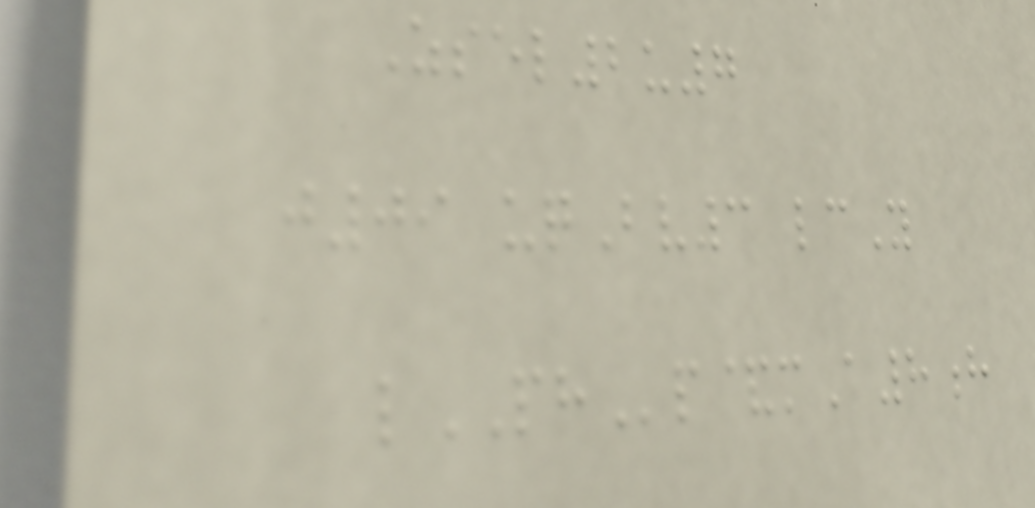Zsel2u7
j09 uqBv3 lcY
lPHp&mA8h
